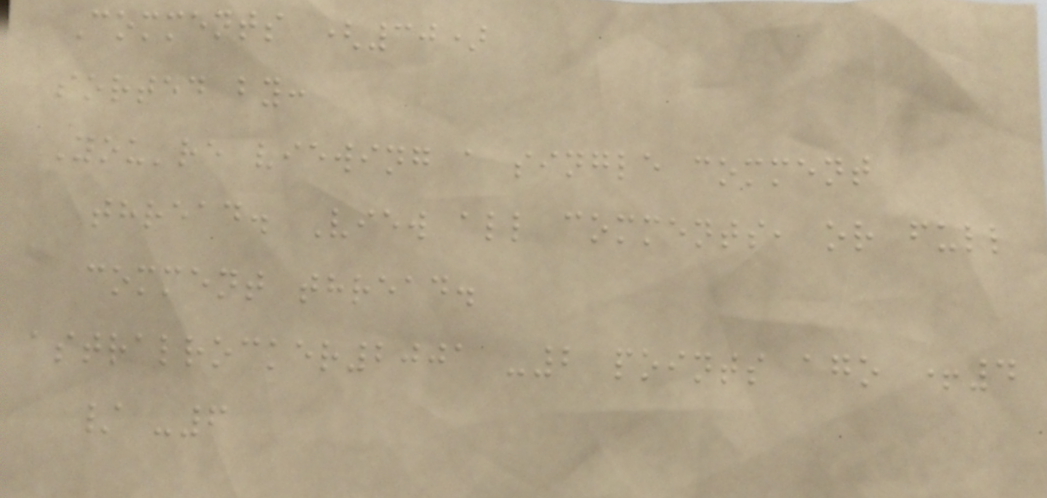Comments (30)
sorted by:
You're viewing a single comment
thread. View all comments, or full
comment thread.
astralrocker2001 -2 points ago +4
/ -6
